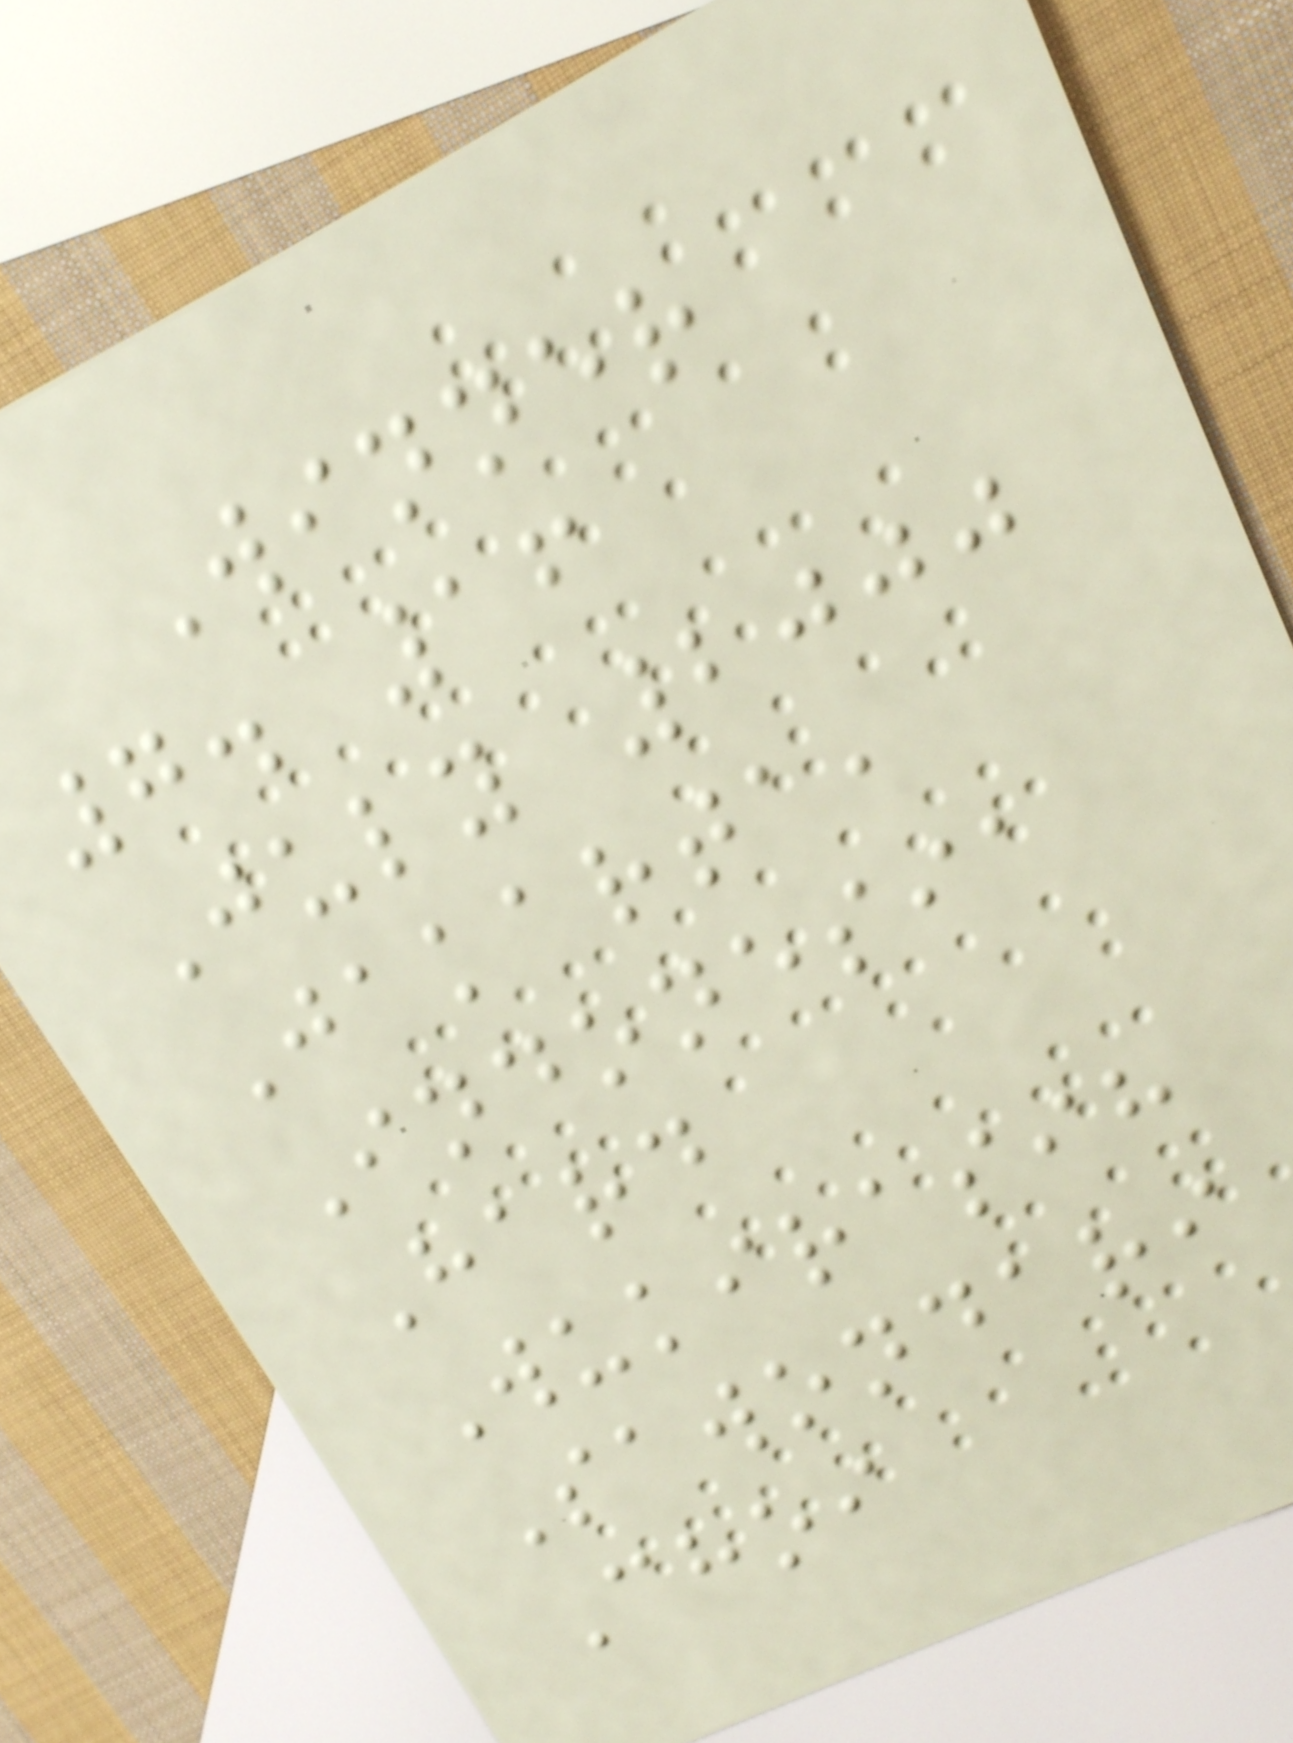Winner
7. 16
July 2000
Jakarta,
Indonesia
Hard
Wukirasih
Sawondari
Choi
